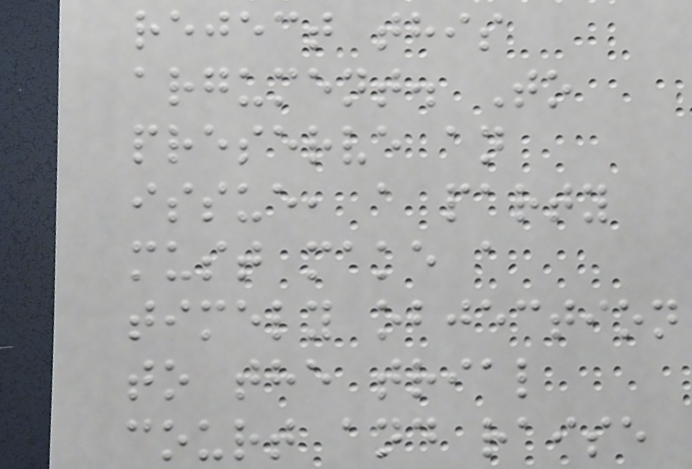reject this
argument. To
preserve an
issue, a party
must make a
timely objection
to the trial
court and raise
